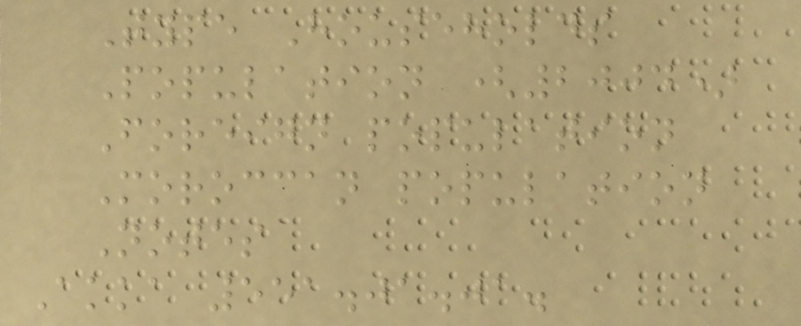Type Households
Population (2004)
Foreign population
Moroccan population
Notes
Akka 551.01.01.
